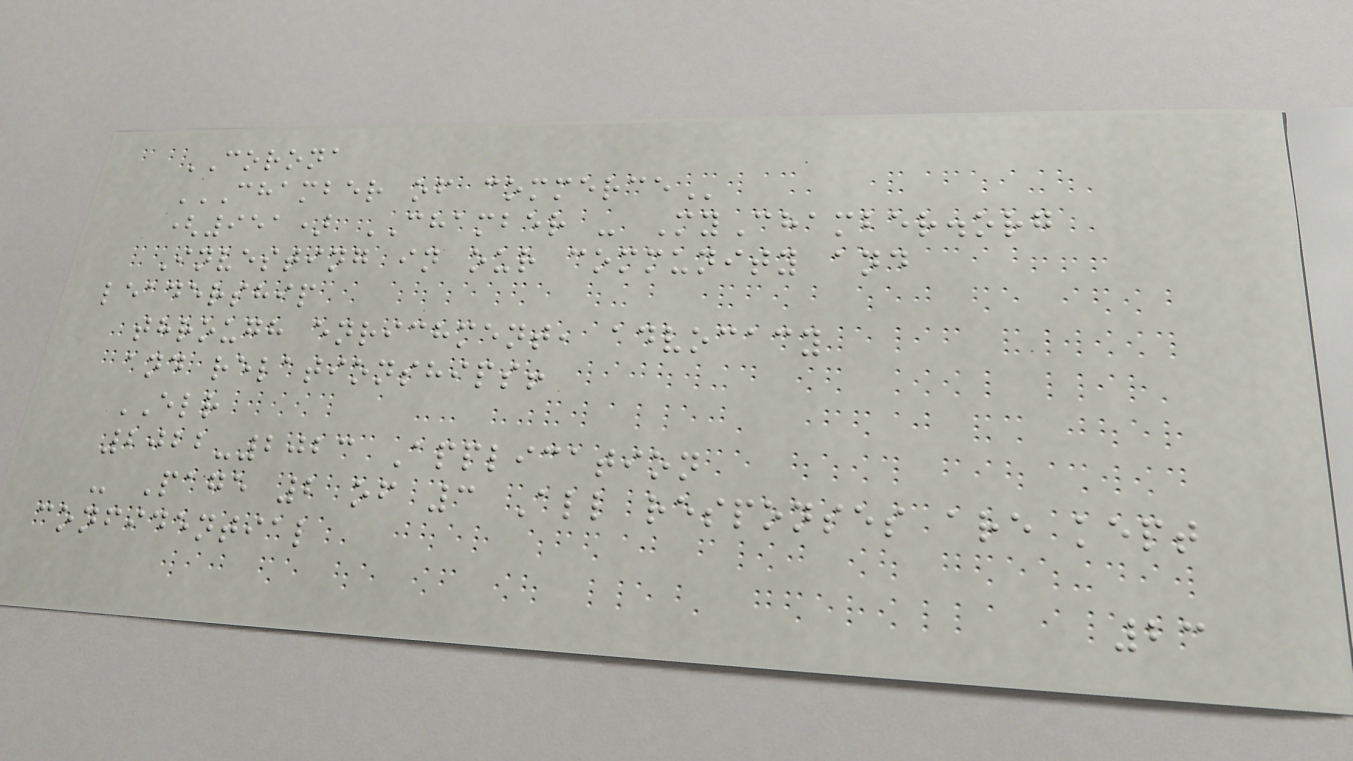CORONA
CHAMBER OF COMMERCE
(951) CHAMBER - MyChamber.org
Investing in our community and
leadership
through enrichment, advocacy
and relationships!
ELR
2022-2023 Application
- Page 2 of 3 All responses are kept
confidential
23
